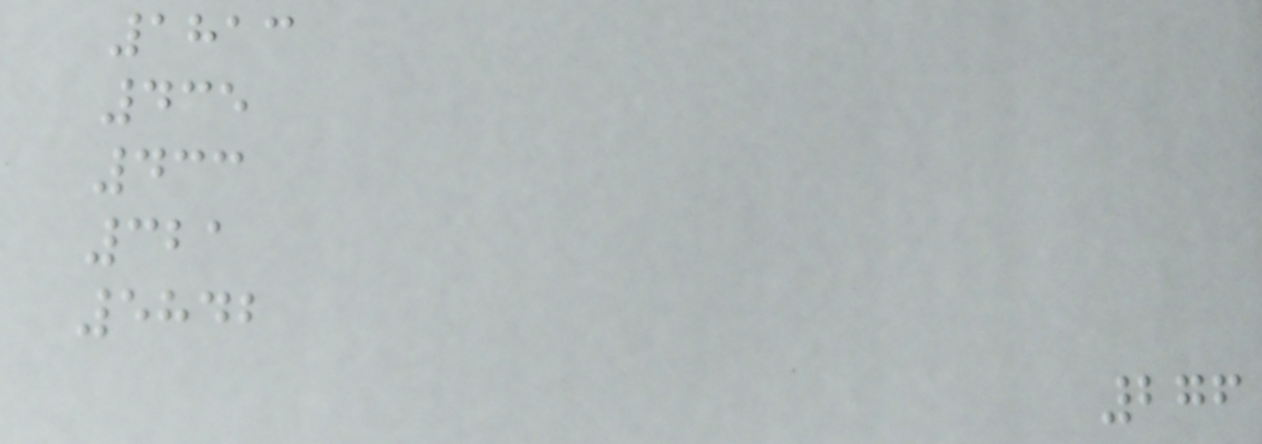1813
435
433
321
5842
276
